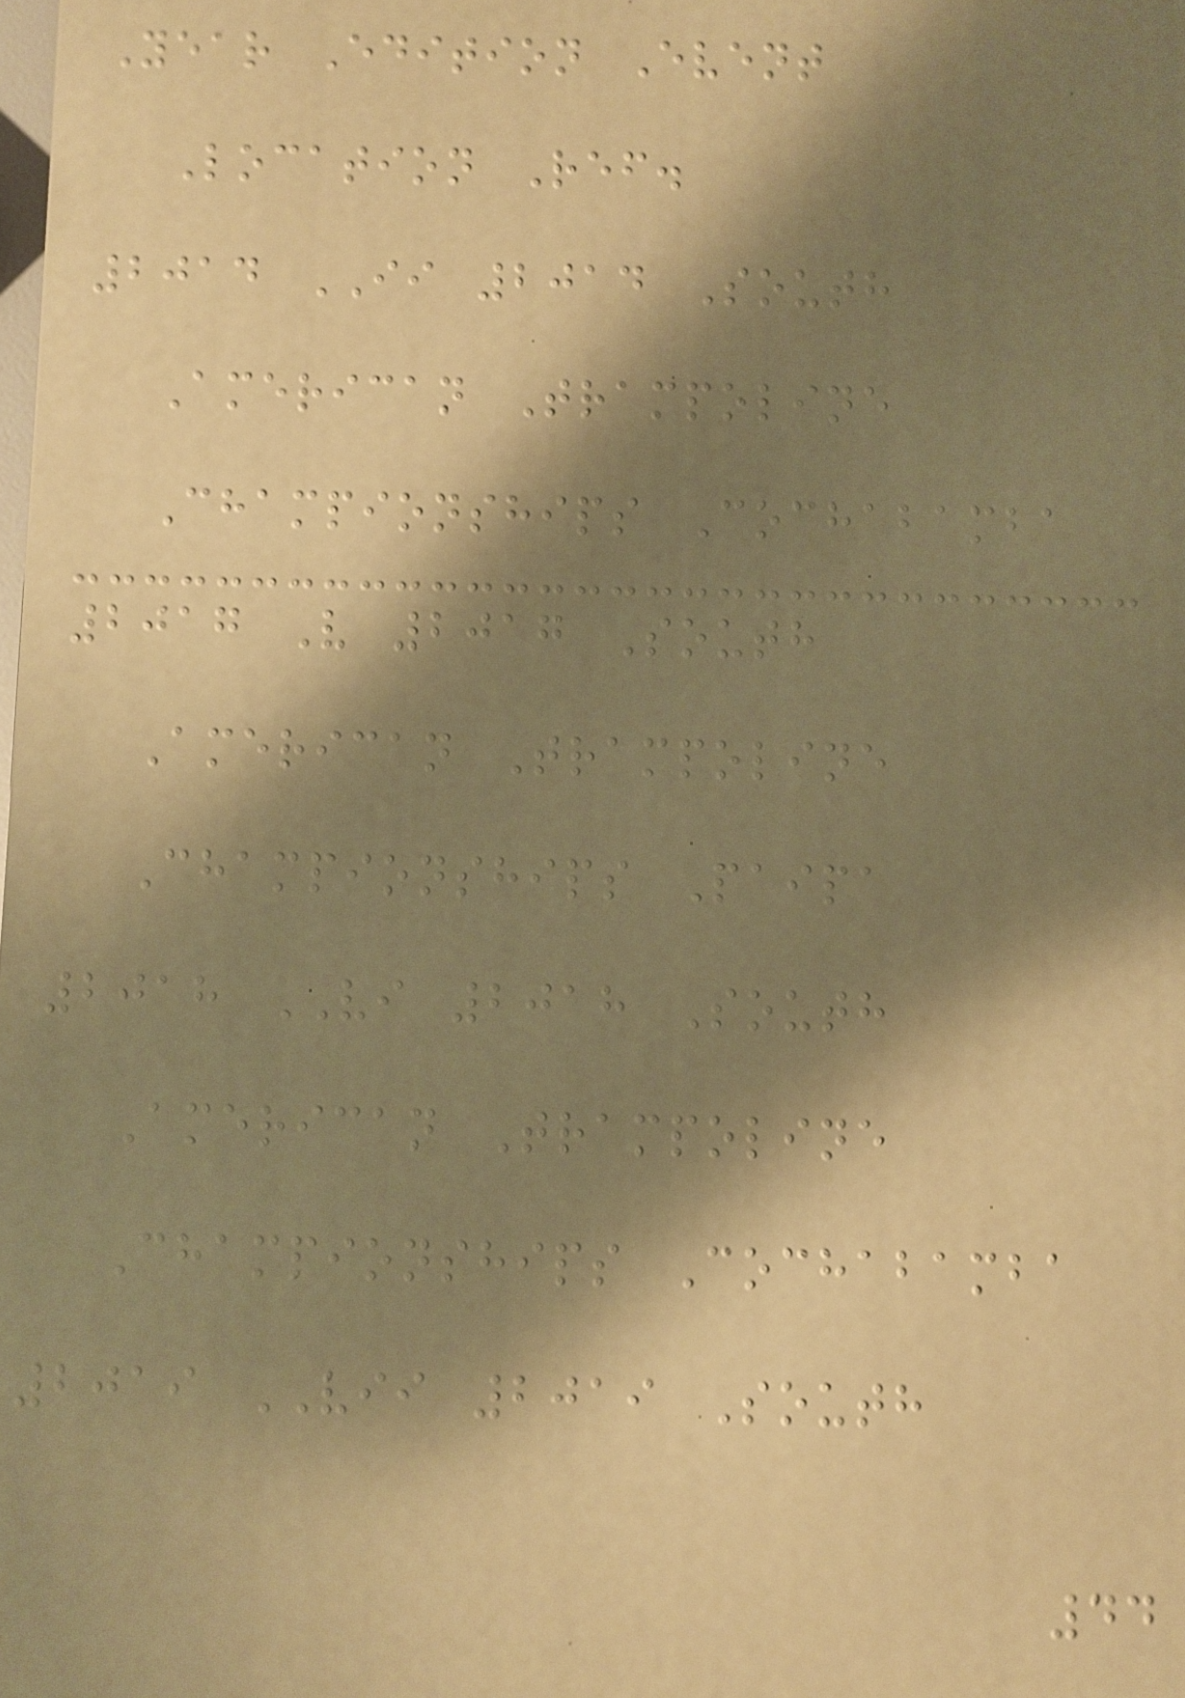Year Edition Event
Location Ref.
2014 II 2014 South
American Trampoline
Championships Cochabamba
2017 V 2017 South
American Trampoline
Championships Paipa
2018 VI 2018 South
American Trampoline
Championships Cochabamba
2019 VII 2019 South
44
